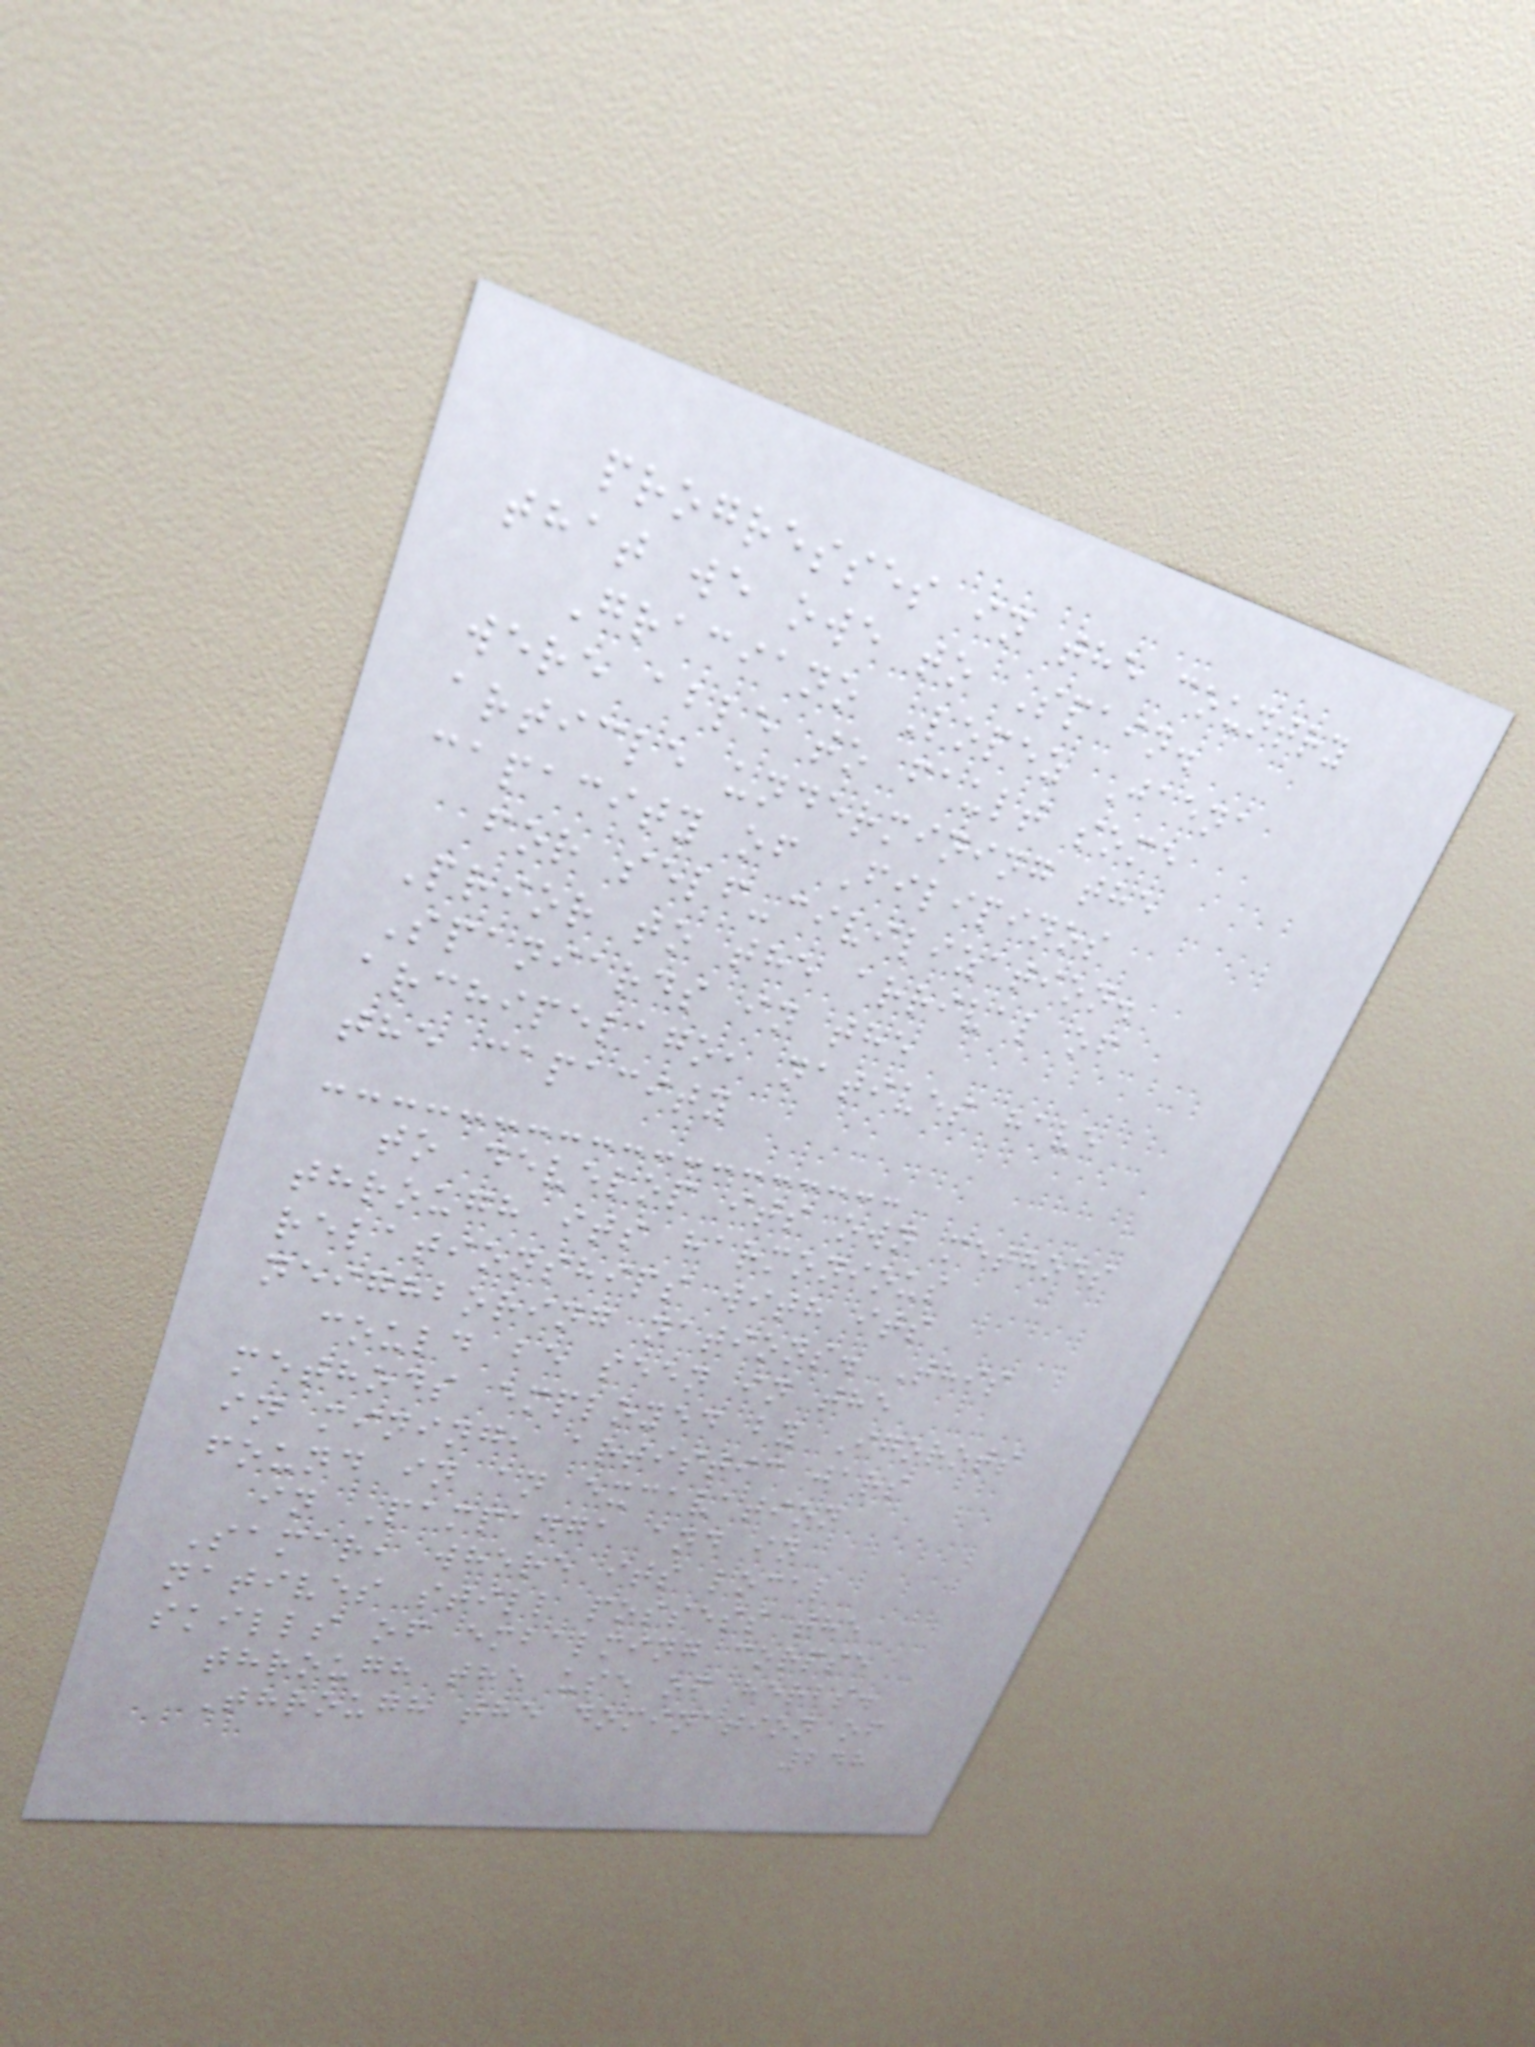progresses in the country
that we owe to Spain.
Graciano Lopez Jaena
were able to fault some
article undermining the
capacity of Filipinos
for self-civilization.
Prior to the arrival of
Spaniards in the
archipelago, natives have
the capacity
to develop its own methods
through its harmonious
relationships with its
neighboring nations. This
could be seen in the
methods employed by Igorots
in mining, artistic jars
found in an excavation
in Pampanga and in
Samar, where its local
natives still possess the
skills of embalming corpse
through the use of herbs.
Through the domination of
248
